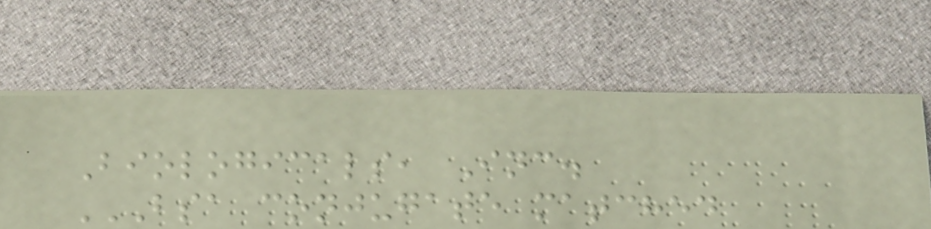Biologicals, Inc.
BSA CONJUGATE MATCHED
